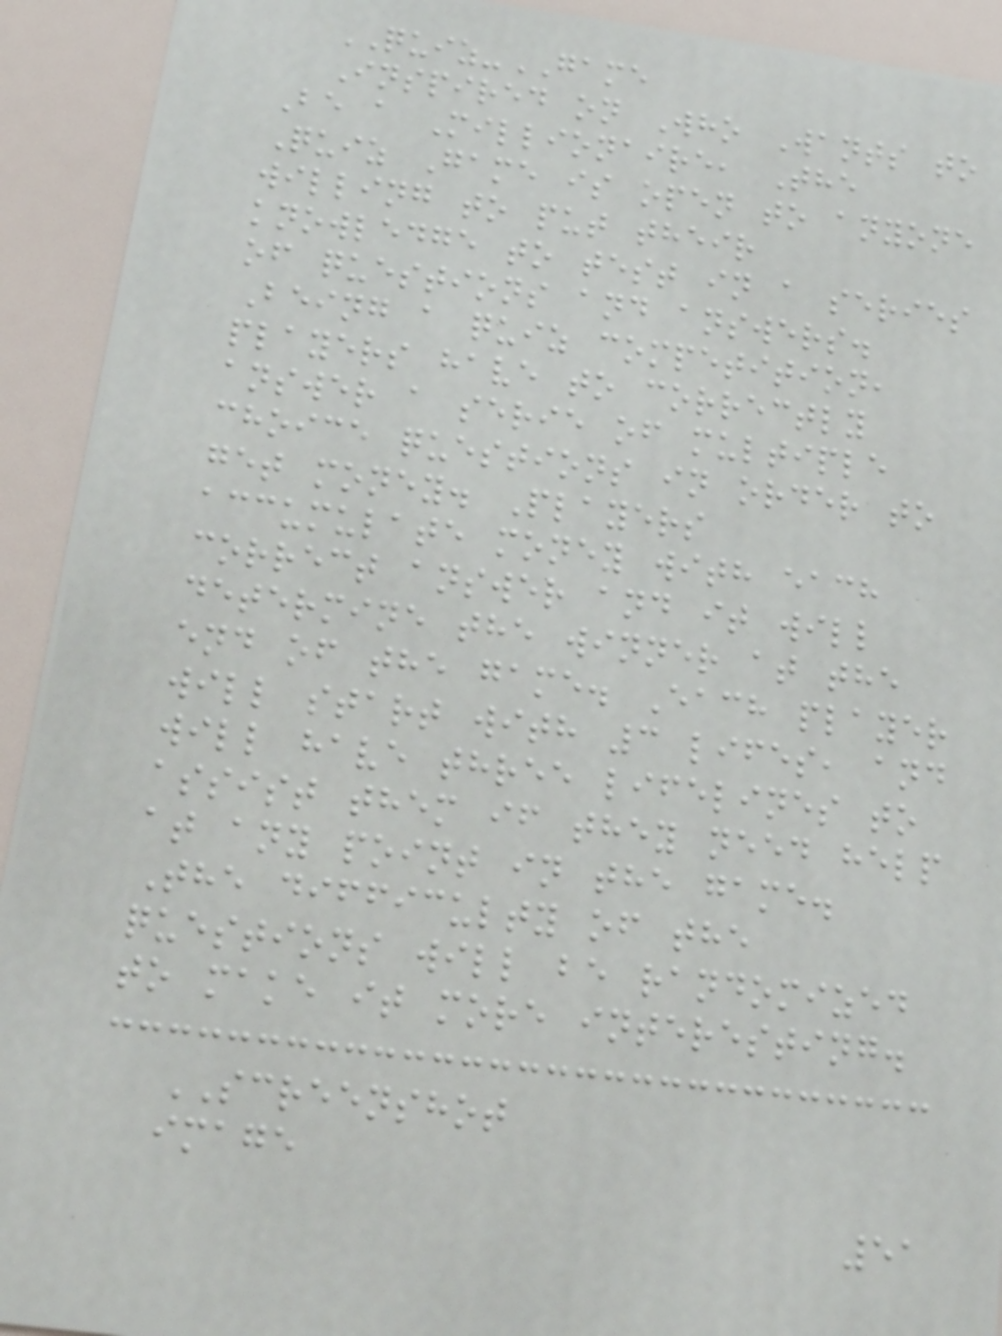QUIZ-GAME
Inspired on Who Wants to
Be a Millionaire, The
Quiz Game is open to anyone
willing to put their
knowledge to test in a series
of questions and answers.
Being a quiz competition,
players have to correctly
answer a serie of multiple
choice questions in order to
get money. Players
accumulate money with each
correct answer and it will
determine the winner at the
end of the game. Each player
will start with 3 lifes, and
will have three lifelines to
assist them if they need help
at any point in the game.
The difficulty of the
questions will be randomized
to make it more interesting.
SCREENSHOT
image
51
